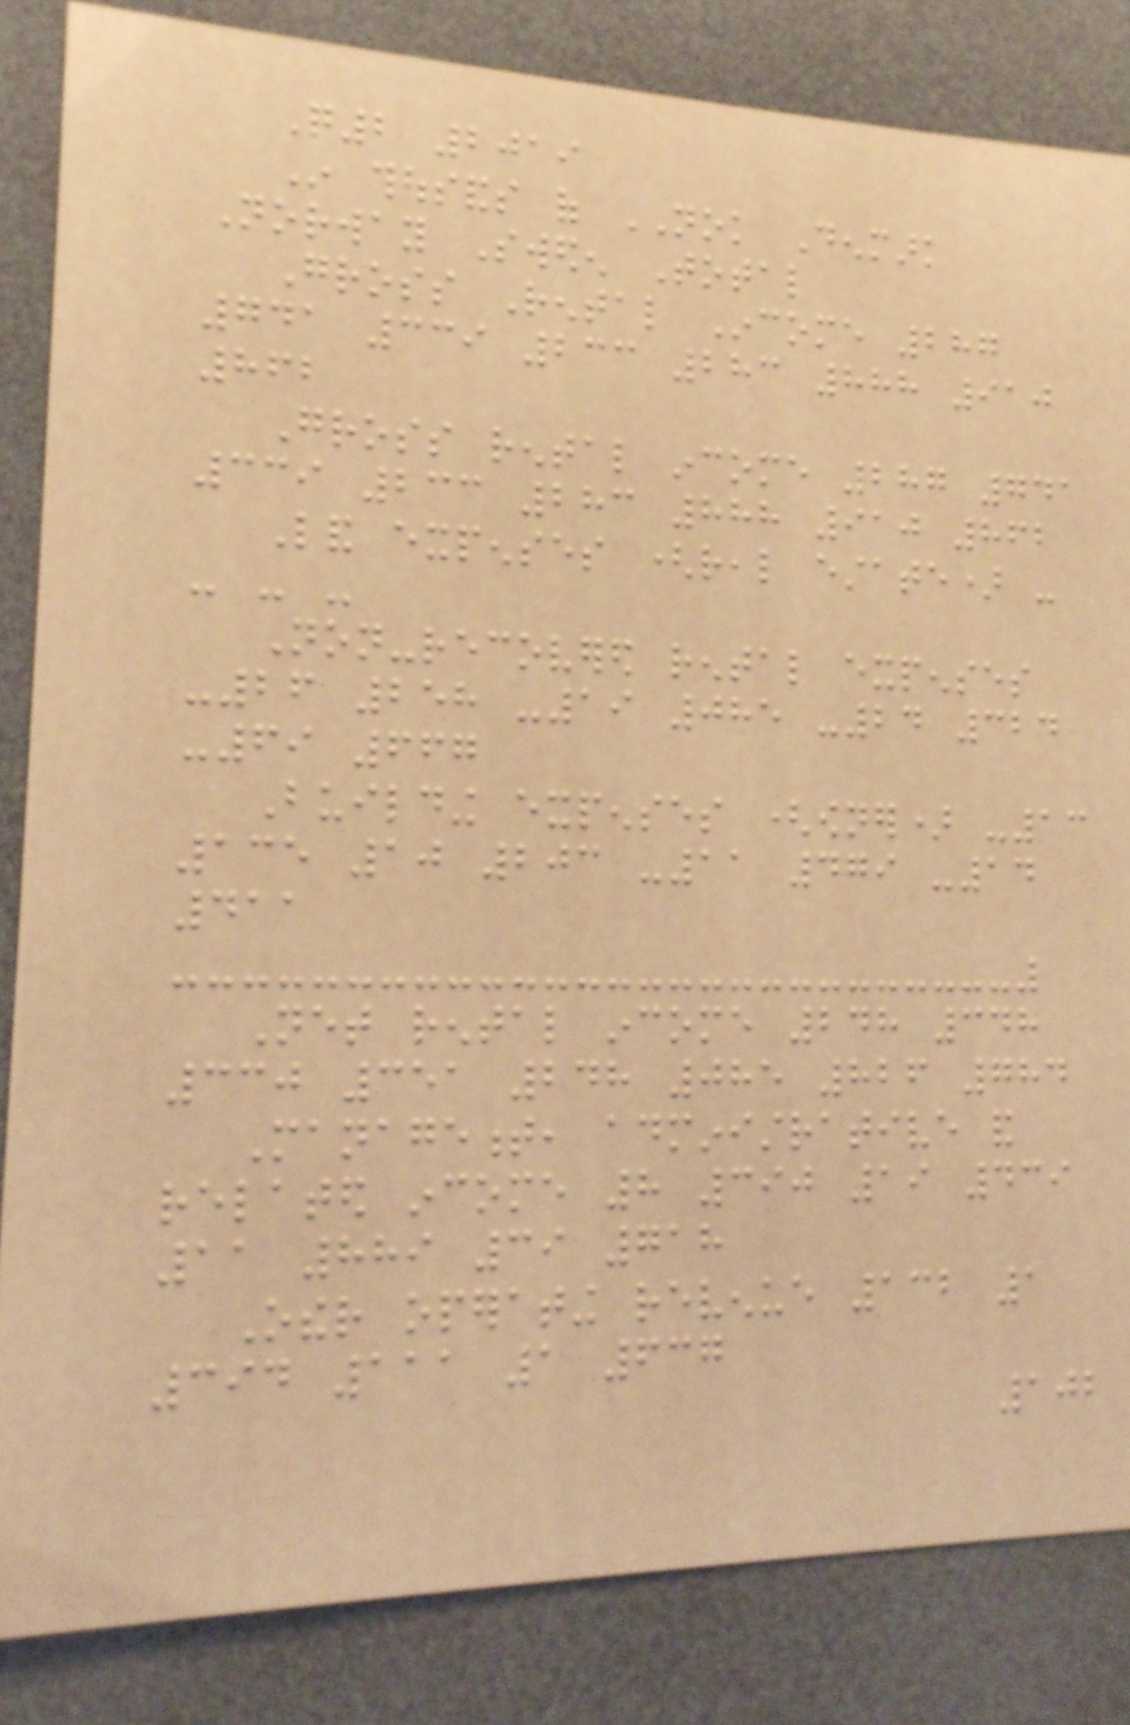Q2 2019
In thousands of NOK Denmark
Norway Sweden Total
Gross Rental Income 287
741 339 233 283 888 910
862
Gross rental income 287 741
339 233 283 888 910 862
Land expenses (real estate) -
- - -
Non-recovered rental expenses
-26 258 -19 085 -24 324
-69 667
Building expenses (owner) -13
135 10 203 -11 479 -14
411
Net rental income 248 348
330 351 248 085 826 784
Management, administrative and
related income 8 390 19 439
11 889 39 718
Other operating revenue 132 1
394 111 1 637
102
